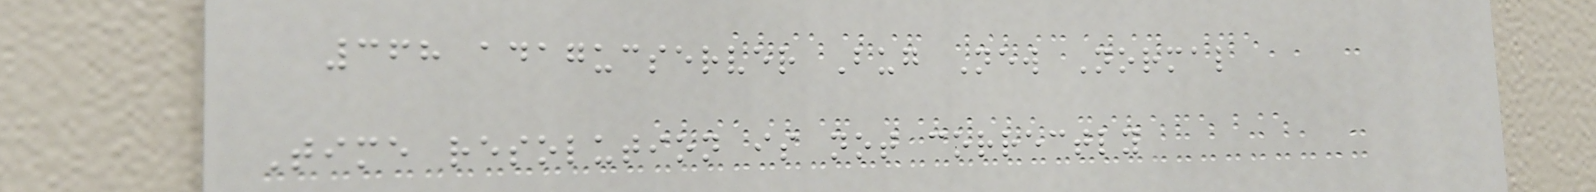368 adagucserver Bug New Normal
Time resolution is not correctly
